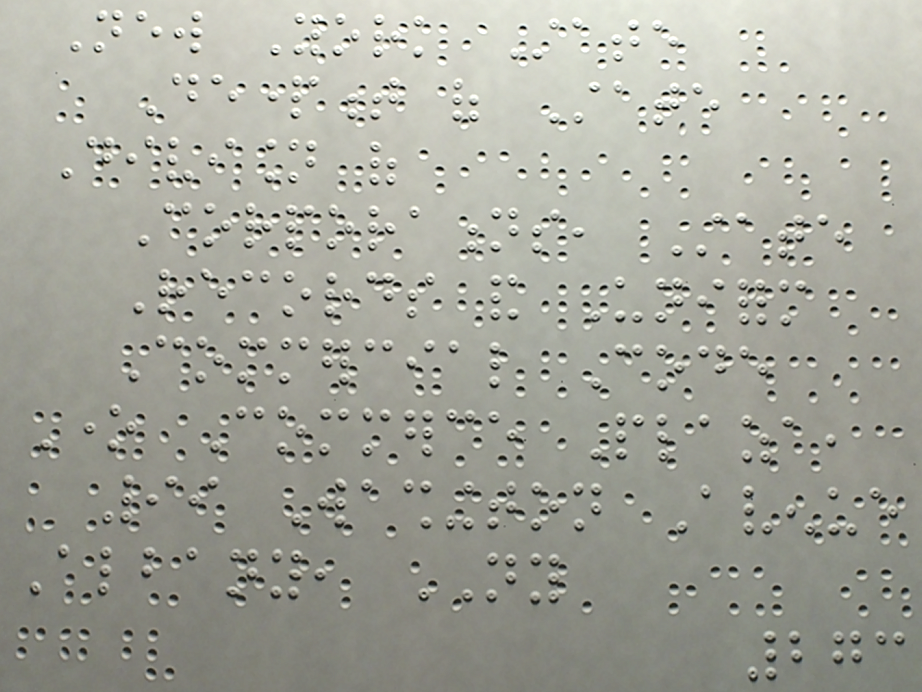New York State
Department of State
Division of
Corporations, State
Records and Uniform
Commercial Code
One Commerce Plaza,
99 Washington Avenue
Albany, NY
273
